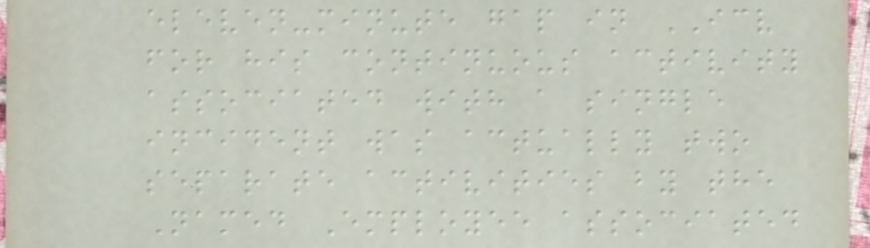eleven-minute gap in ICV
for his continuous activity
associated with a single
incident was actually two
separate activities by the
Named Employee associated
